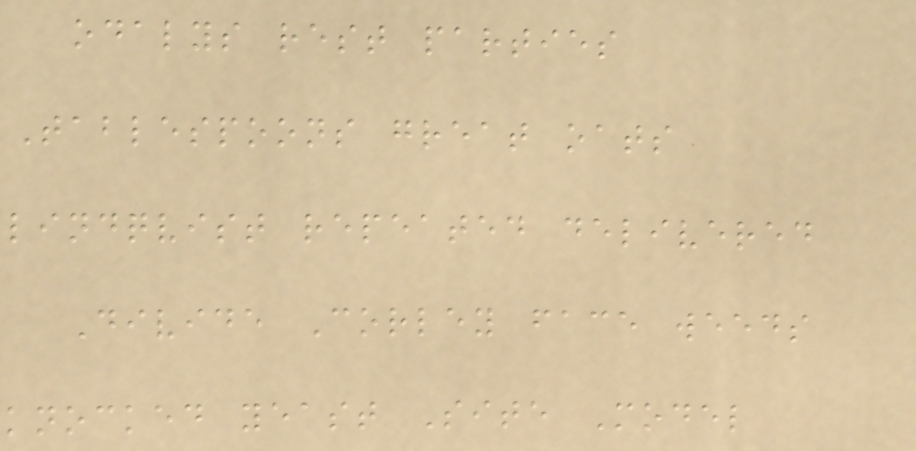odalys rest parties
Tablespoons great oats
lindqvist repeated delivered
Divide Corley face weeds
knocked yeast Site Model
